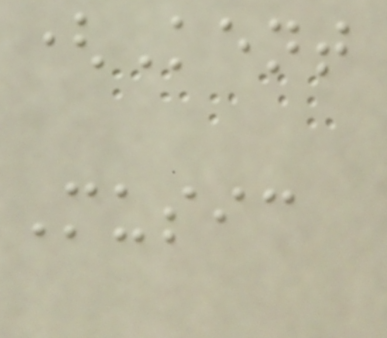(Kent
Music
